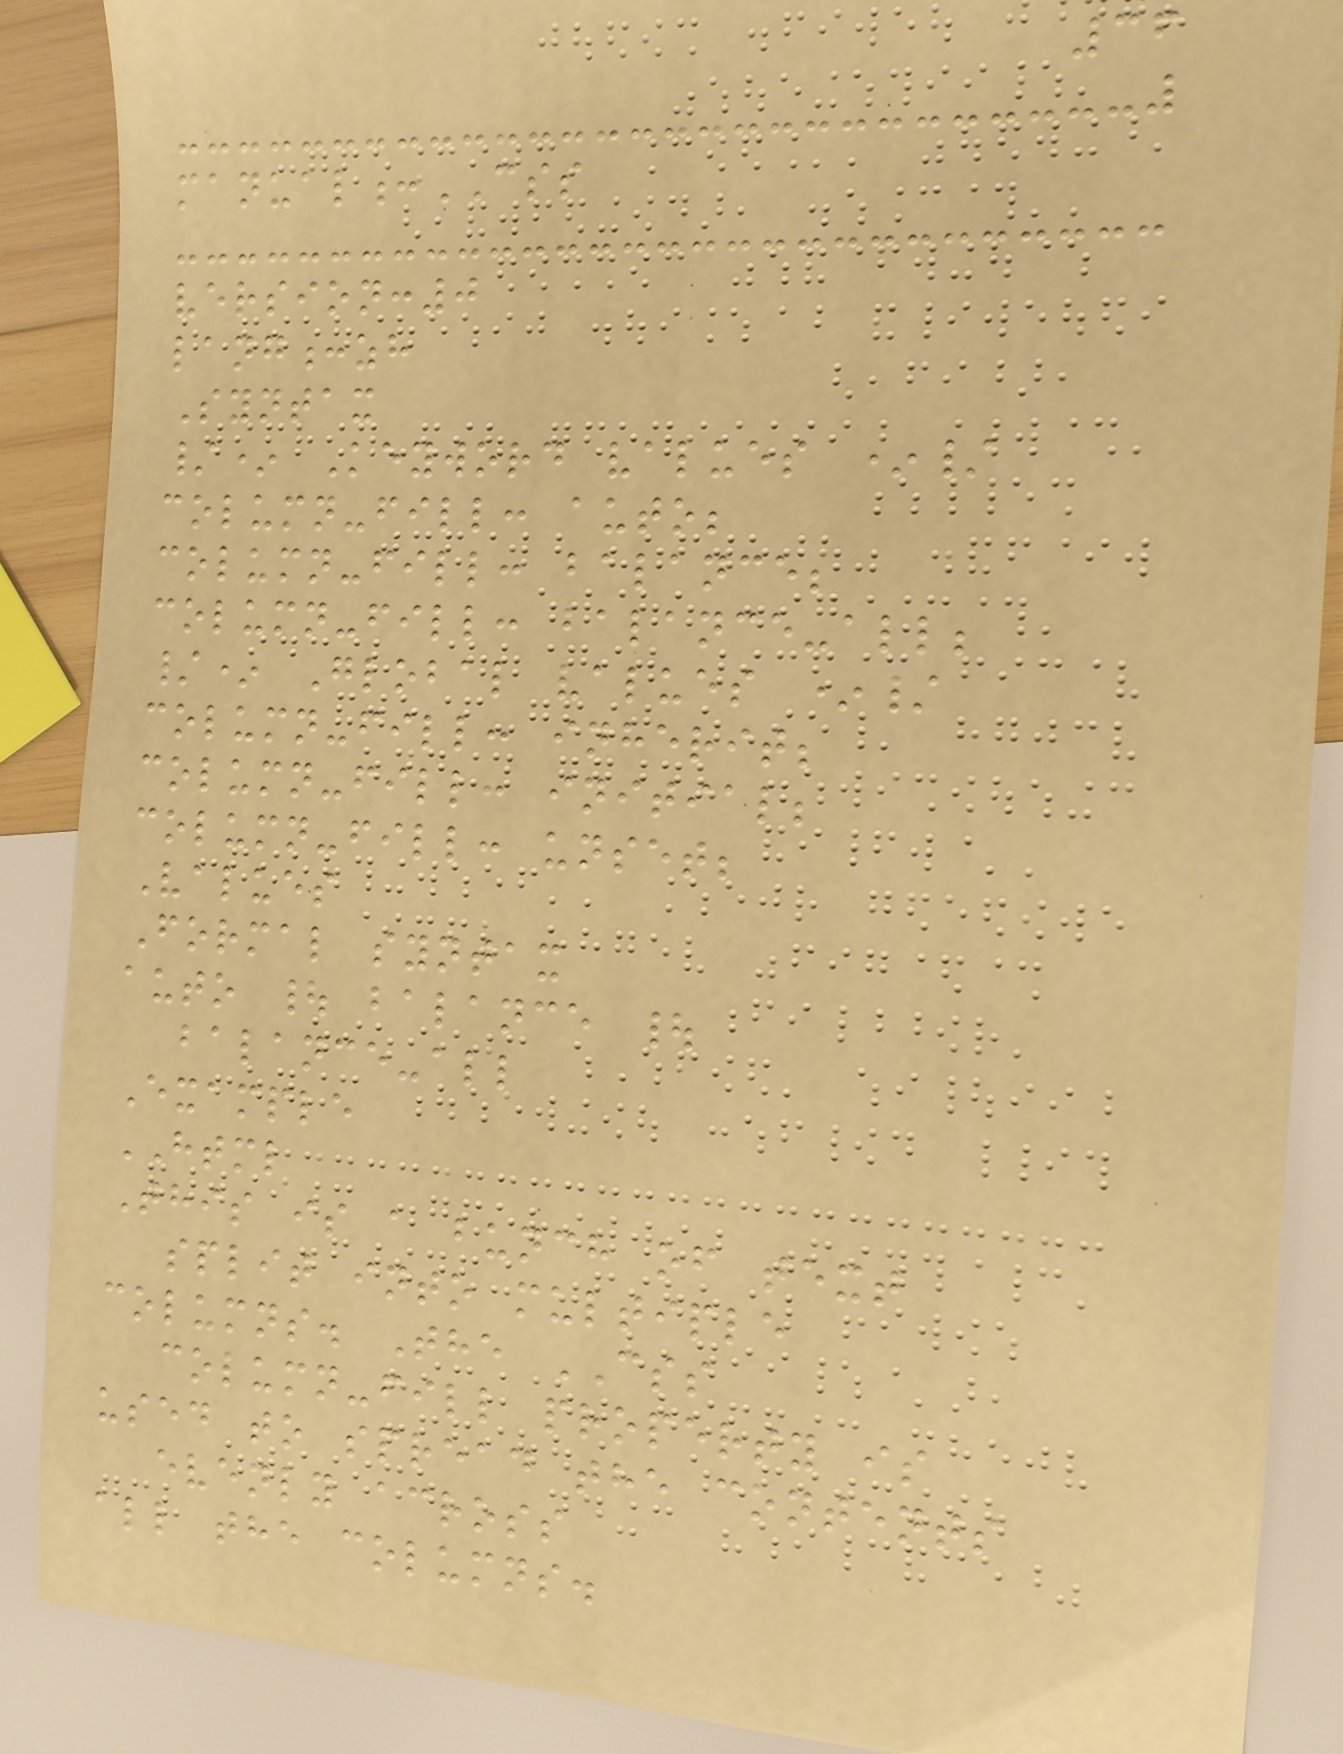36
manual:CSS
version:0
lang:zh
Syntax
/* Keyword values */
column-fill: auto;
column-fill: balance;
column-fill: balance-all;
/* Global values */
column-fill: inherit;
column-fill: initial;
column-fill: unset;
Values
Formal syntax
auto | balance |
balance-all
Example
HTML
This is a bunch of text
split into multiple
columns. The CSS
column-fill property is
used to spread the contents
evenly across
all the columns.
